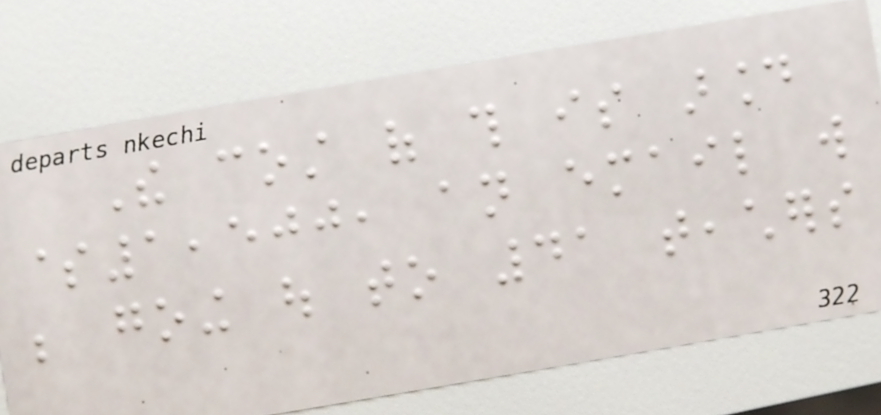The cost of this is around
$1,500, an email will
be going out to 41 teachers
